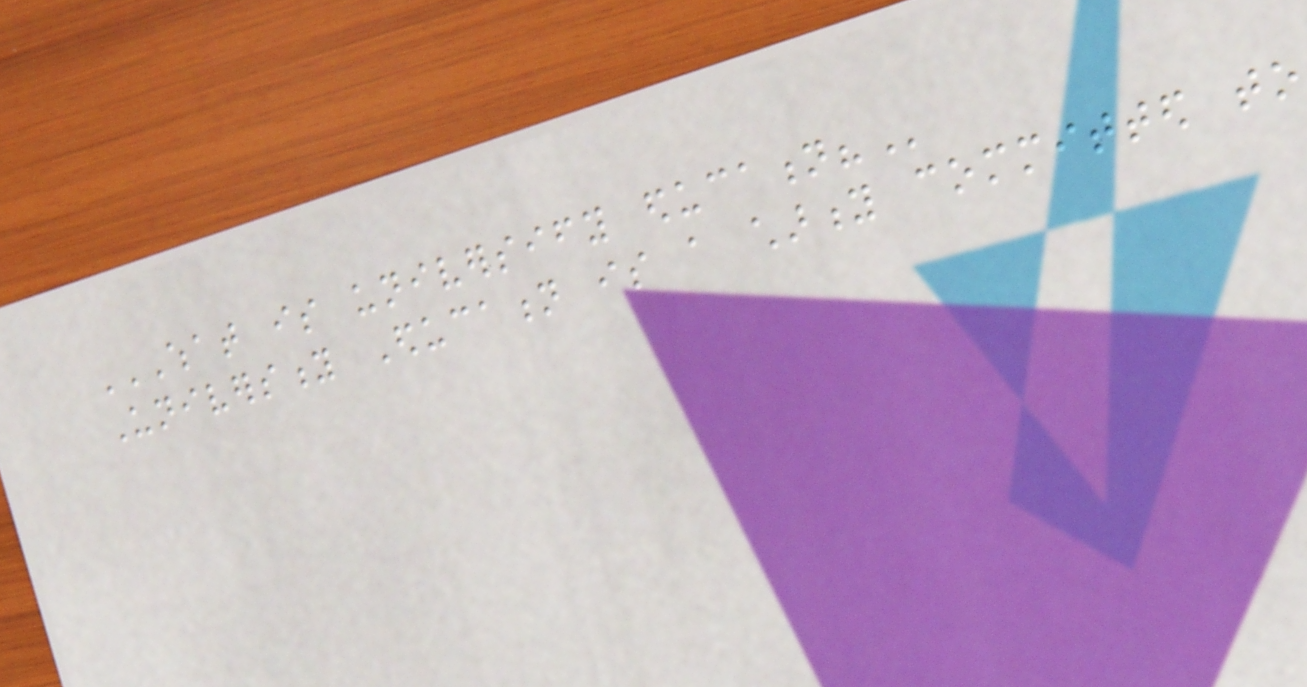WHAT IS UNIVERSIFY EDUCATION?
University Education is a charity committed to
